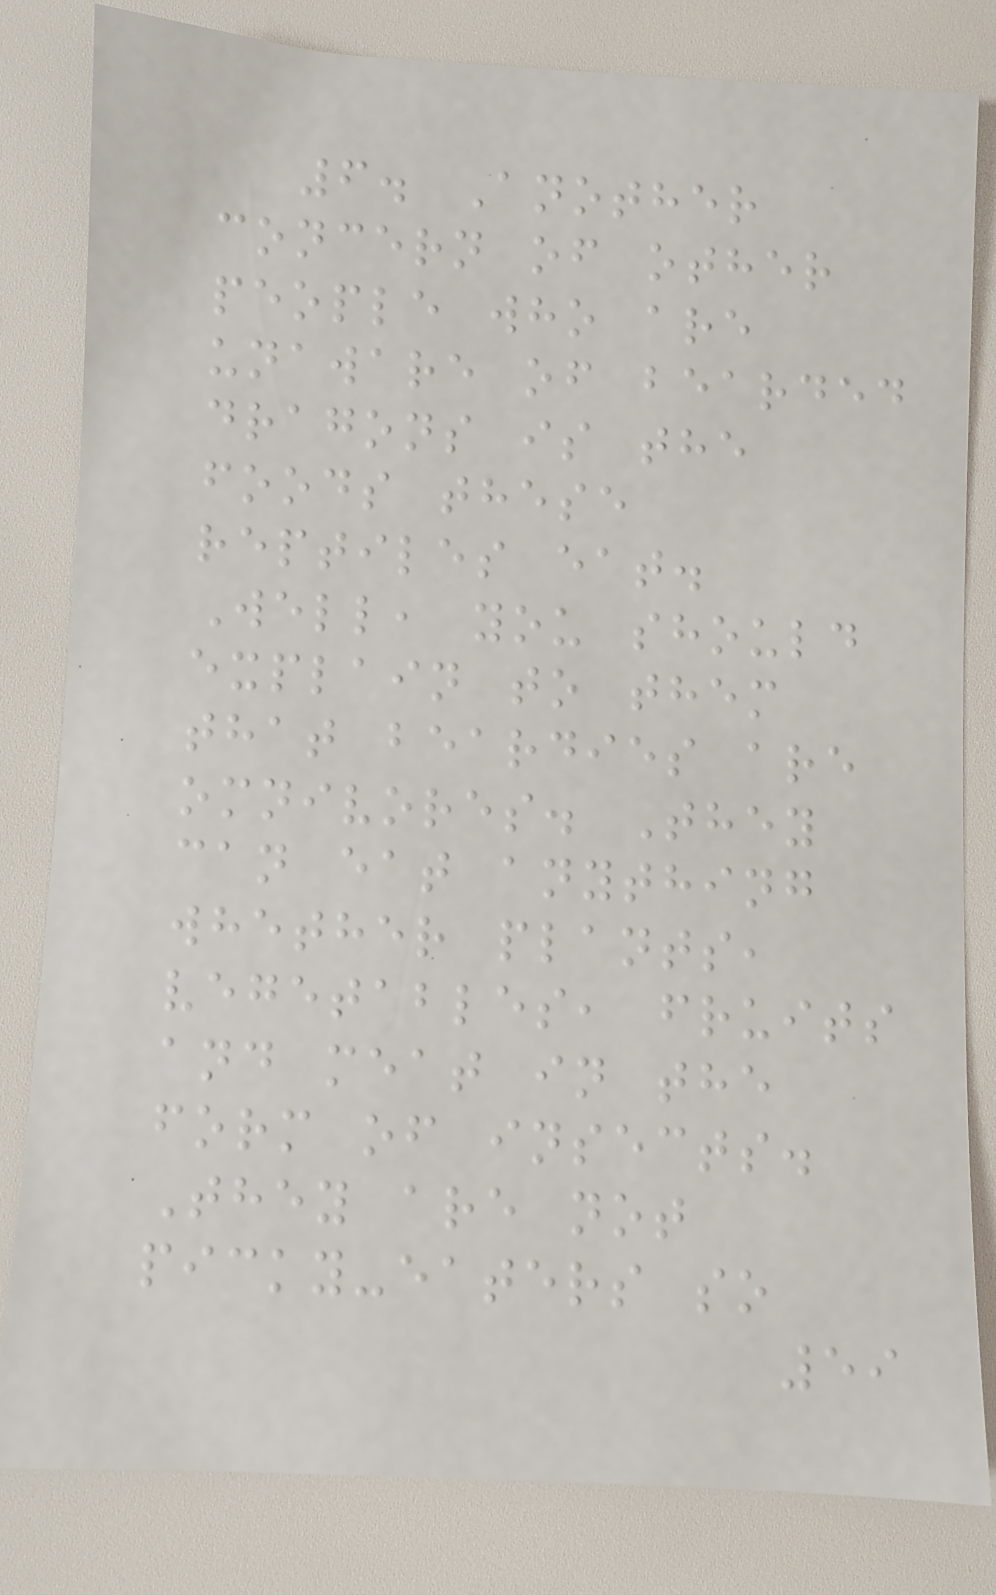6. Another
concern of other
people who are
unaware of bearded
dragons is the
foods these
reptiles eat.
Well, you should
explain to them
that beardies are
omnivores. They
can eat anything
whether plants,
vegetables, fruits
and meat in the
form of insects.
They are not
picky-eaters so
59
